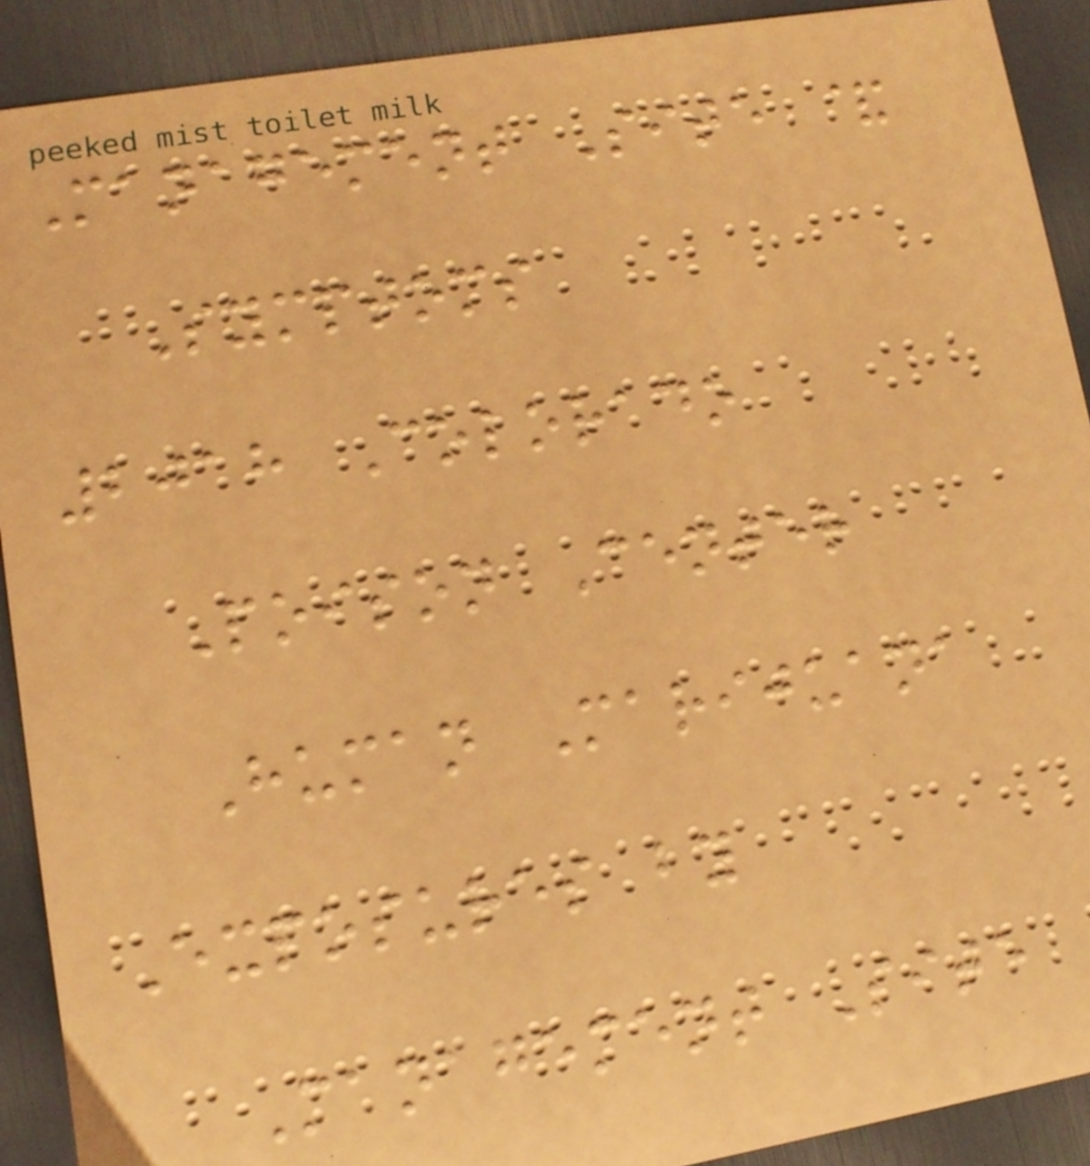Management Site &
Symptoms
2018 Colorado
Poison Center
Human Marijuana
Exposures by
Management Site
